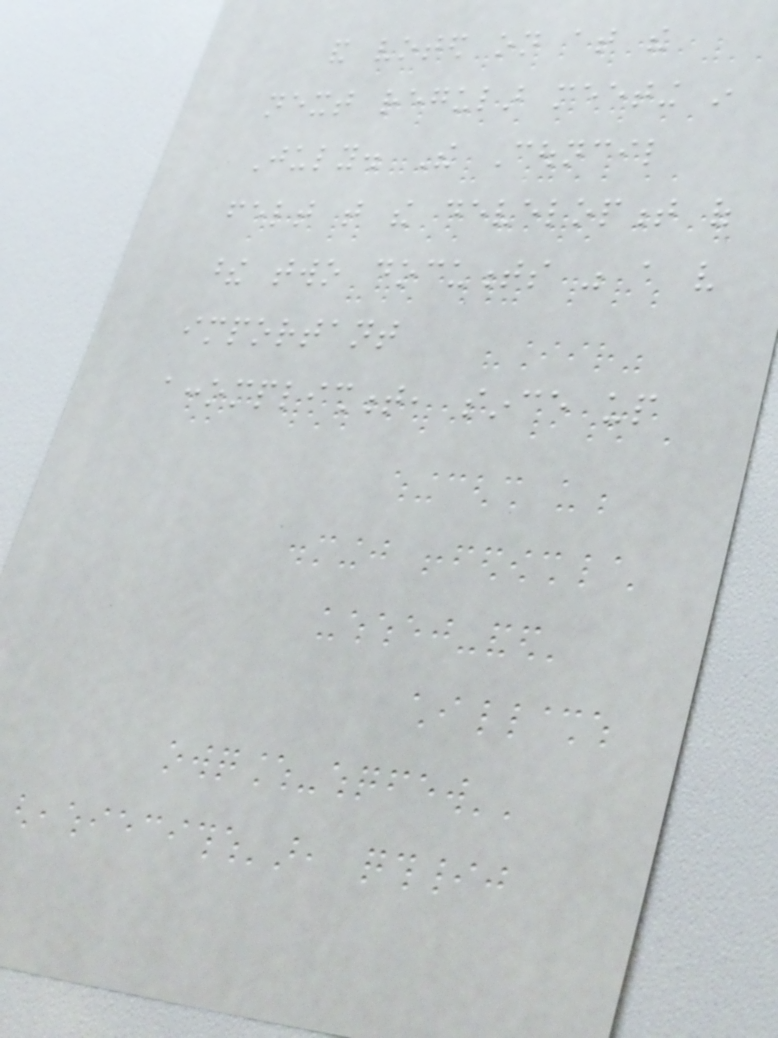and voted on at the
next regular meeting in
July. The Council
felt that the development of
these two documents was a very
important
accomplishment, since up
